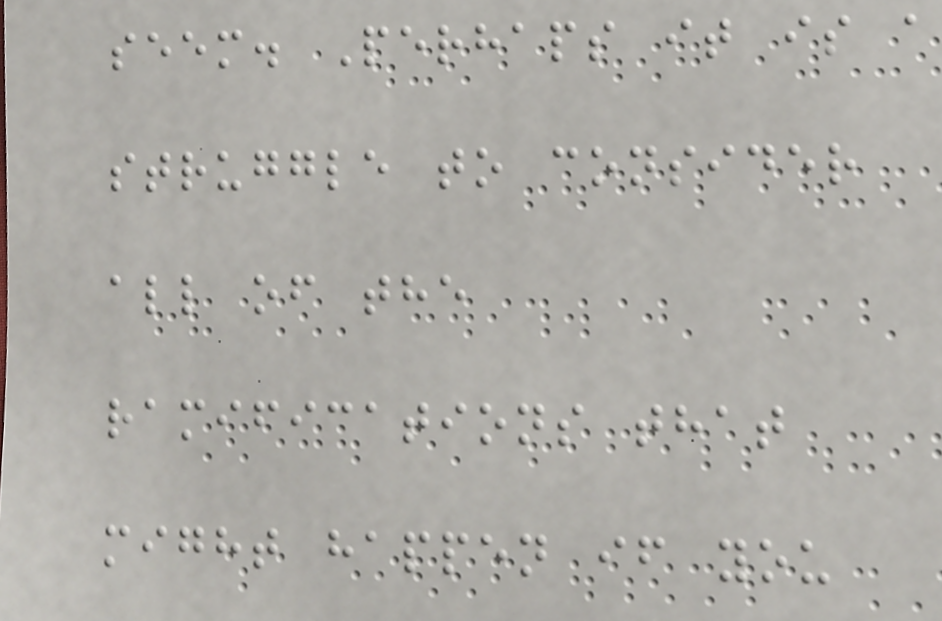seem. Perhaps it is a
struggle to consider
all of the
ramifications that
might happen if you
